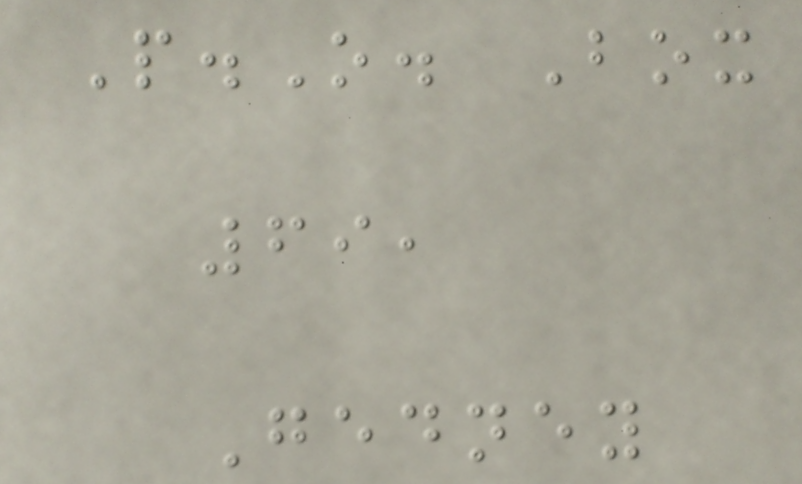P.O. Box
69,
Gedney
